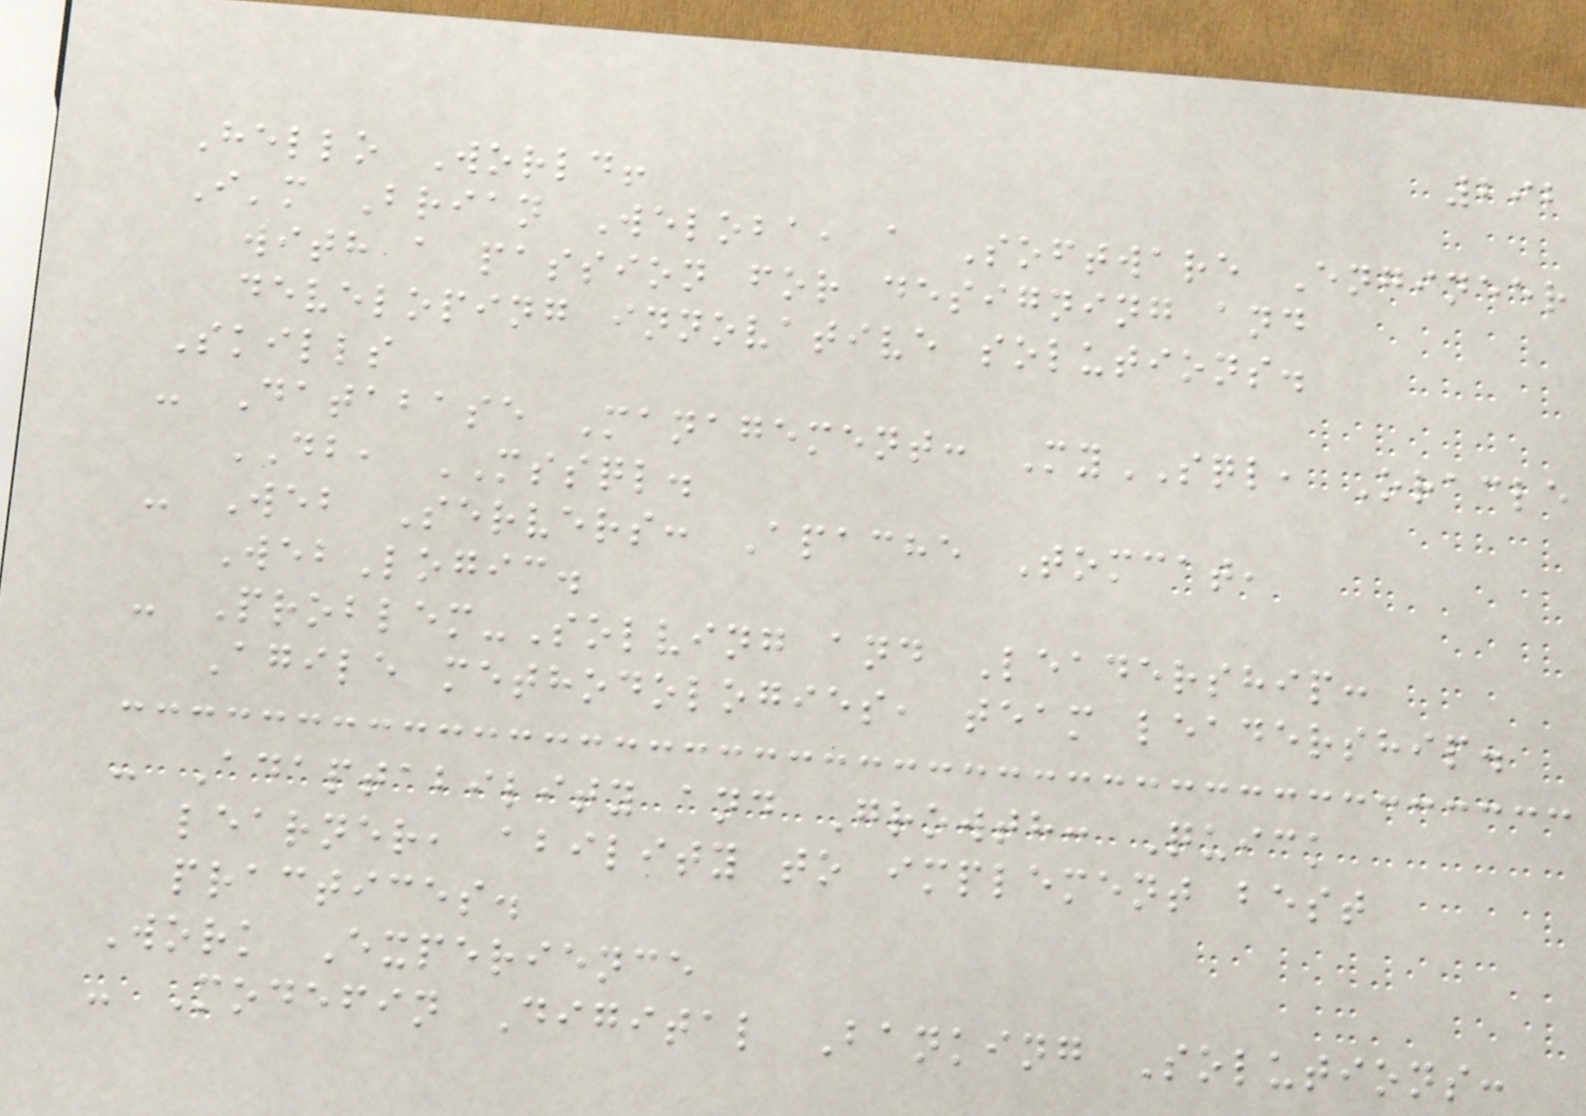292
Hello World!
I'm Brian Weloba, a Software Engineer
with a passion for designing and
developing innovative solutions.
Skills
- Database Management: MySQL, Oracle
DB, MSSQL.
- Web Servers: Apache Tomcat,
WebLogic.
- Problem-Solving and Leadership:
Agile methodologies, team leadership.
- Adaptability and Growth: Quick
learner, ability to implement best
practices.
Work Experience
- Modefin Digital Banking Solutions:
